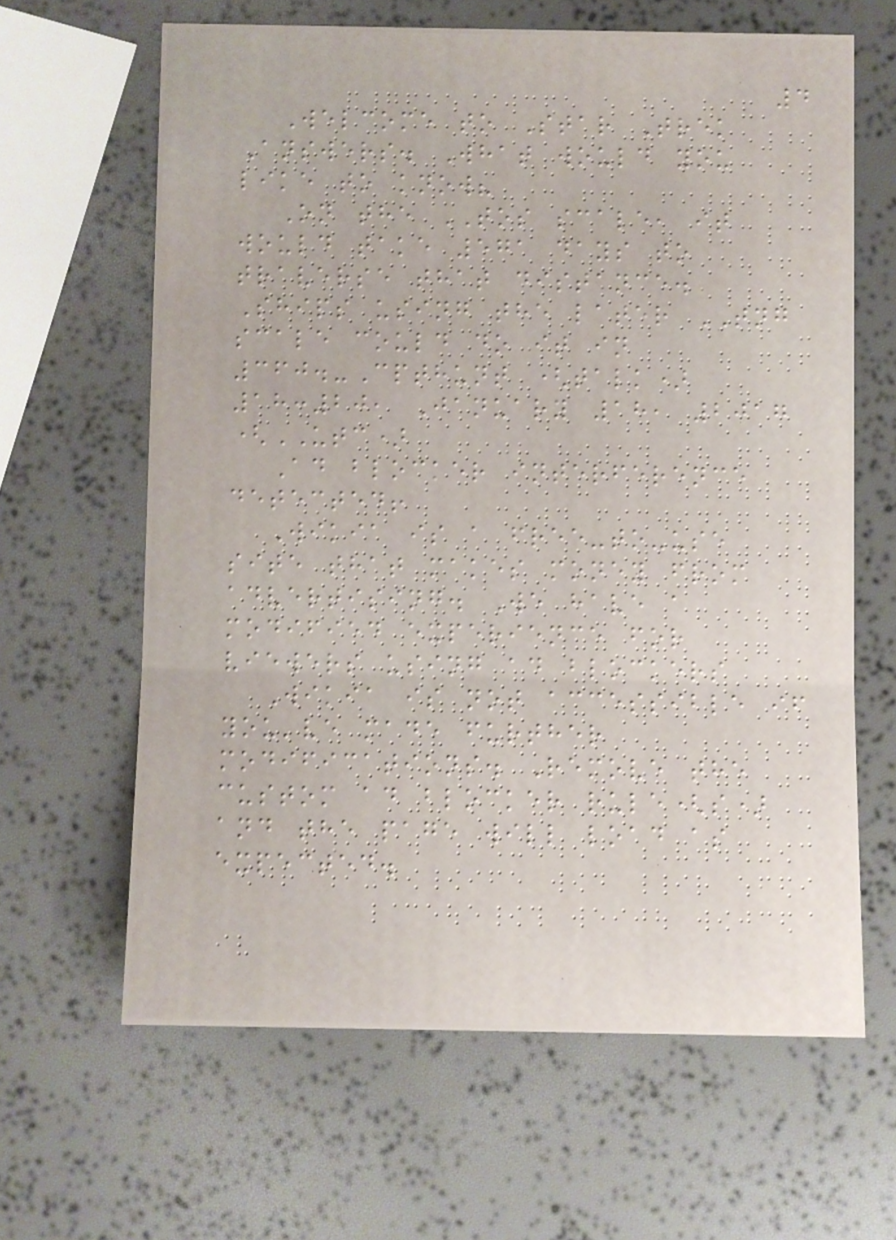4
Welcome to Star Trek
Answers. What would you
like to know?
On the TOS scale, it
would take 571 days to
traverse that distance.
Ships using the later TNG
scale could do it in
360.-Cpthunt (talk)
18:20, January 18, 2017
(UTC)
Ad blocker interference
detected!
Wikia is a free-to-use
site that makes money from
advertising. We have a
modified experience for
viewers using ad blockers
Wikia is not accessible if
you've made further
modifications. Remove the
custom ad blocker rule(s)
and the page will load as
expected.
